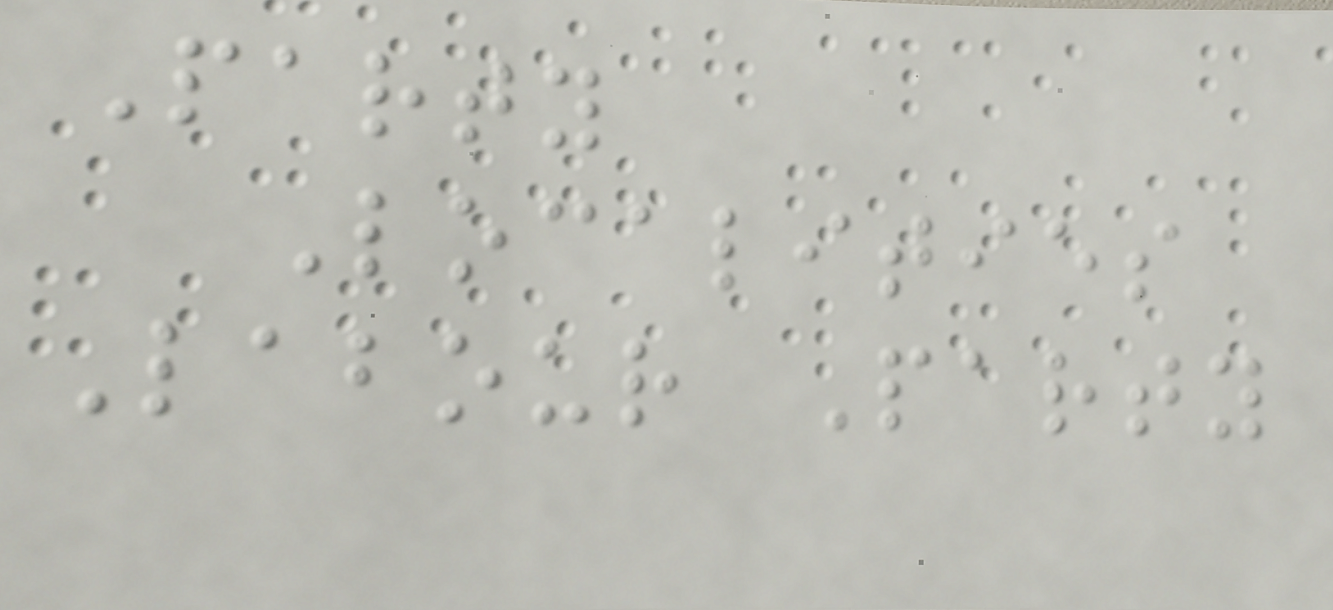Party
Localities
Labour Party
